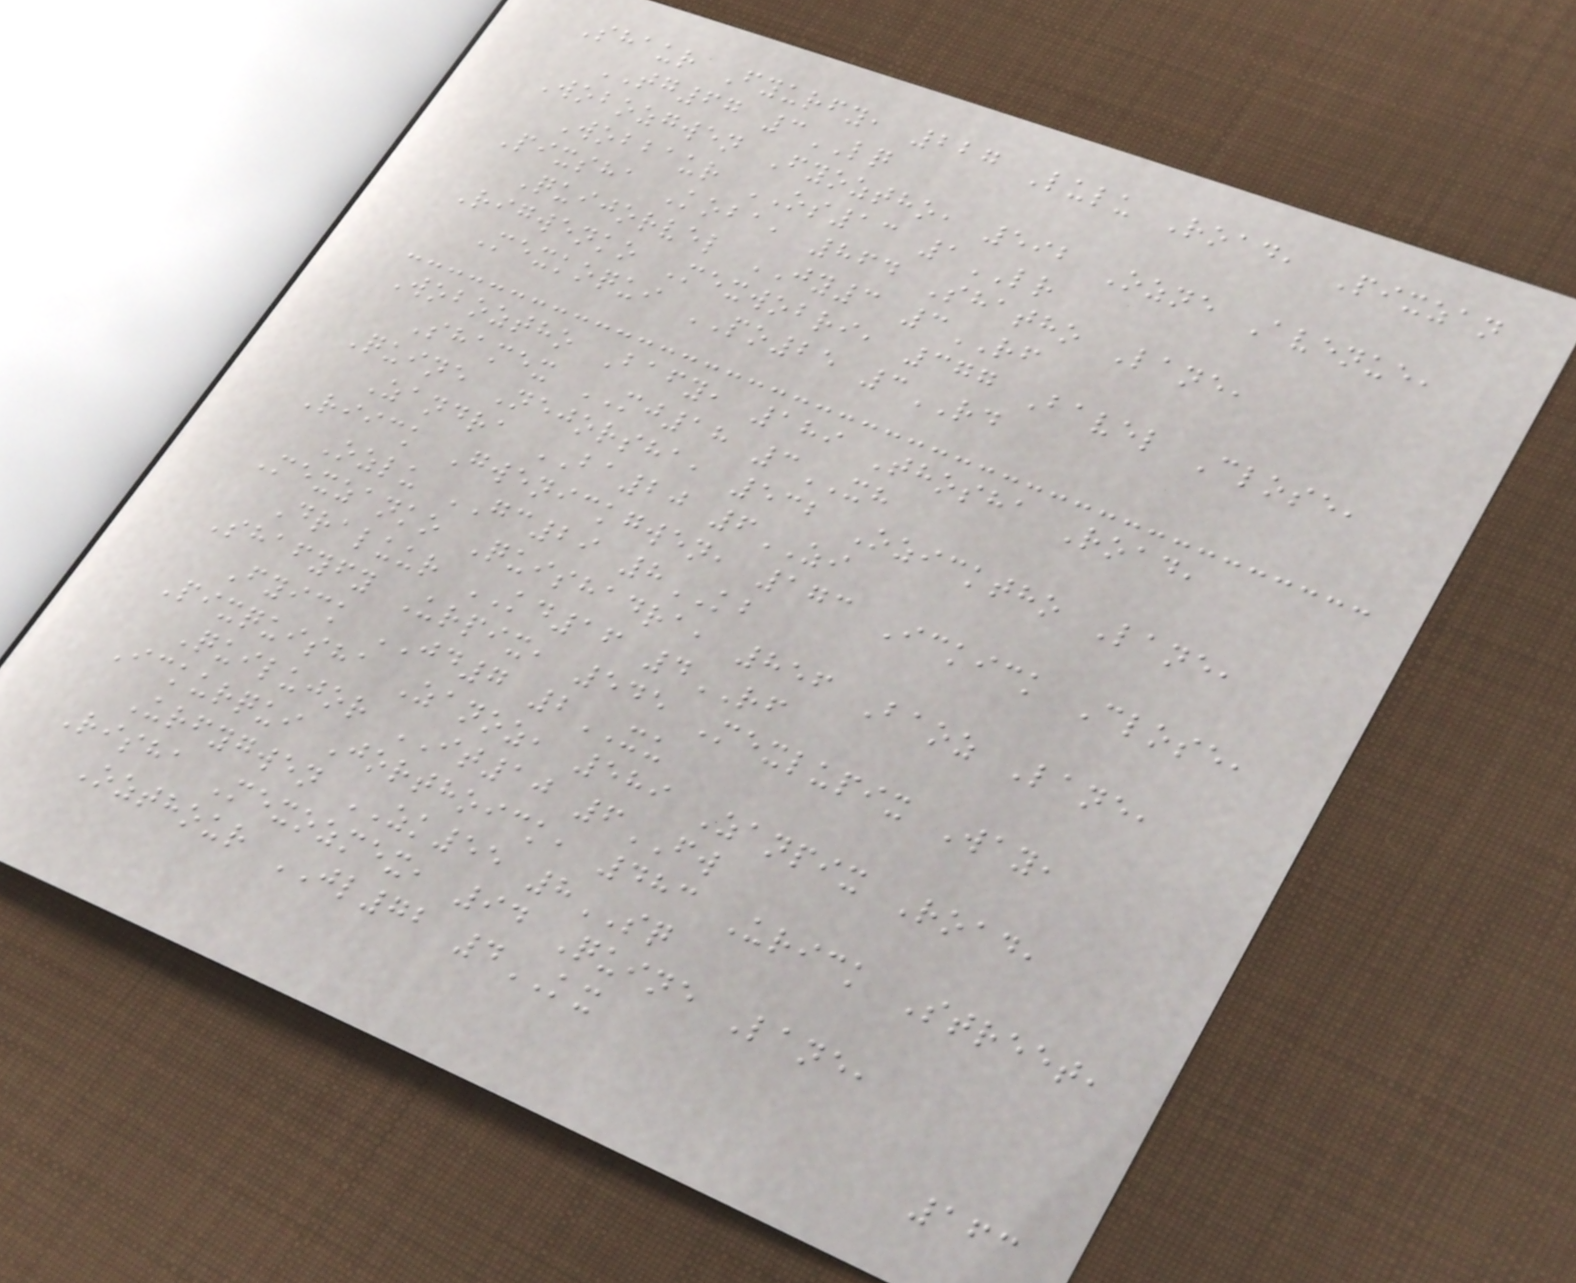Shaur Fyurfy, 227 Lulu Road, Pixzan
TG67 3LQ
Wobozgwen Fyoztho, 592 Ozne Avenue,
Wobbaur OS13 1LR
Pixsha Koba, 864 Shatho Lane,
Quijorvel JY3 3RF
Rigwenko Mexwobri, 377 Bavel Close,
Mexkoqui PO25 3RD
Woboztho Bafy, 189 Thosha Road,
Shamex MJ18 3XH
Quine Nejorsha, 532 Ozicktho Lane,
Zandra BA20 6ZI
Riick Gwenickgwen, 173 Ickick Close,
Ozlu GC29 8KB
Mexzanko Quishadra, 856 Baoz Lane,
Draluur KD16 4RF
Shafyfy Urpix, 545 Mexlupix Way,
Fyick JD7 2XU
Pixquisha Zanoz, 589 Zanpix Road,
Quilujor IT10 6FW
Ickurqui Jorthoick, 483 Urick Street,
Urfygwen ZK55 8SQ
Risha Mexozmex, 94 Quine Lane,
Ozthour JL72 4KX
163
